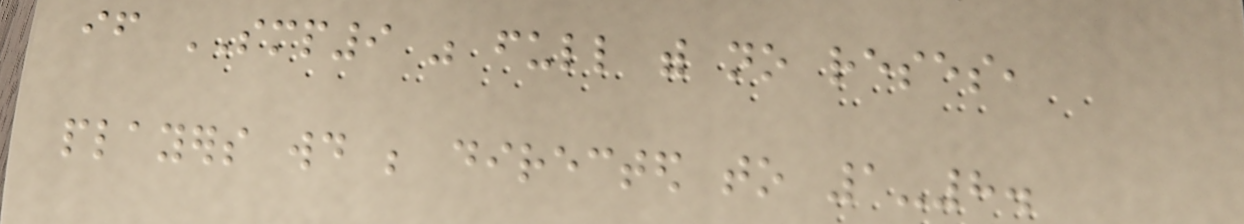if SMP9 was full with no reses,
players would be directed to 1-8.
